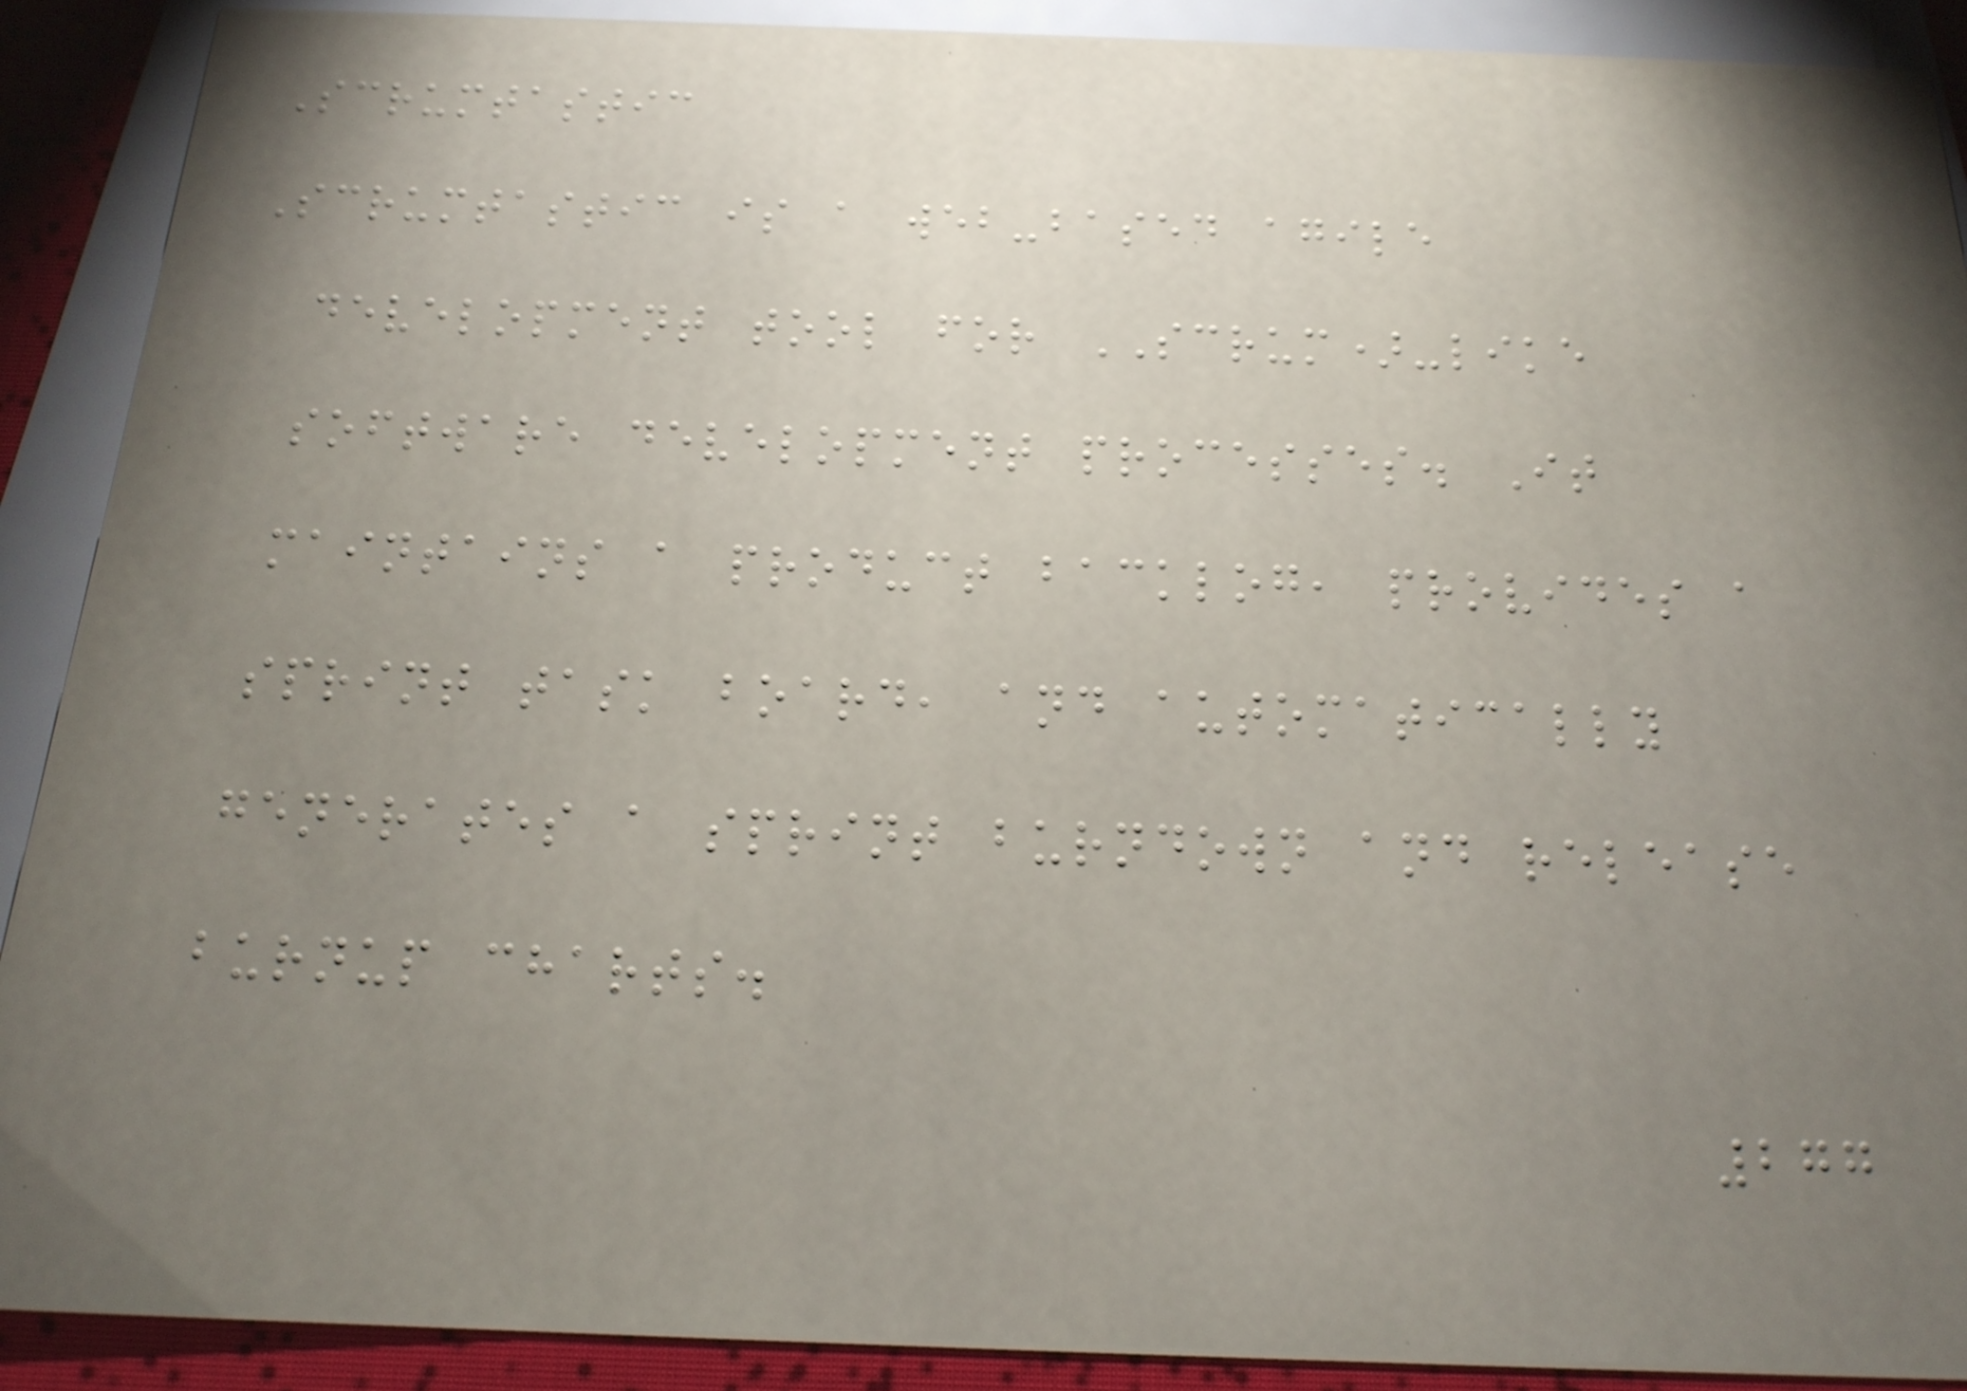Scrumtastic
Scrumtastic is a web-based agile
development tool for SCRUM)-like
software development processes. It
maintains a product backlog, provides a
sprint task board, and automatically
generates a sprint burndown and release
burnup charts.
277
